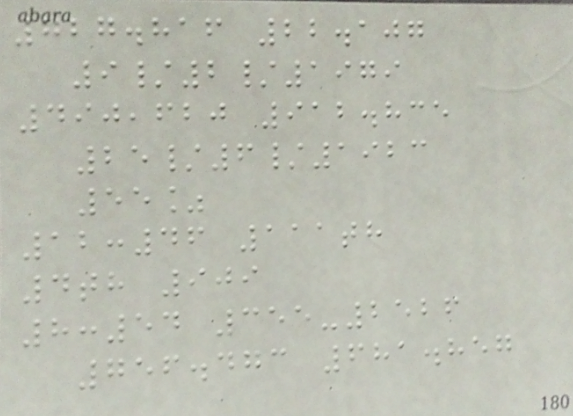727.816 22.107
9/2/1979
490,620 912.835
25/6/1923
55%
12:46 111th
4th 909
8:54 355-2526
756.473 681.857
